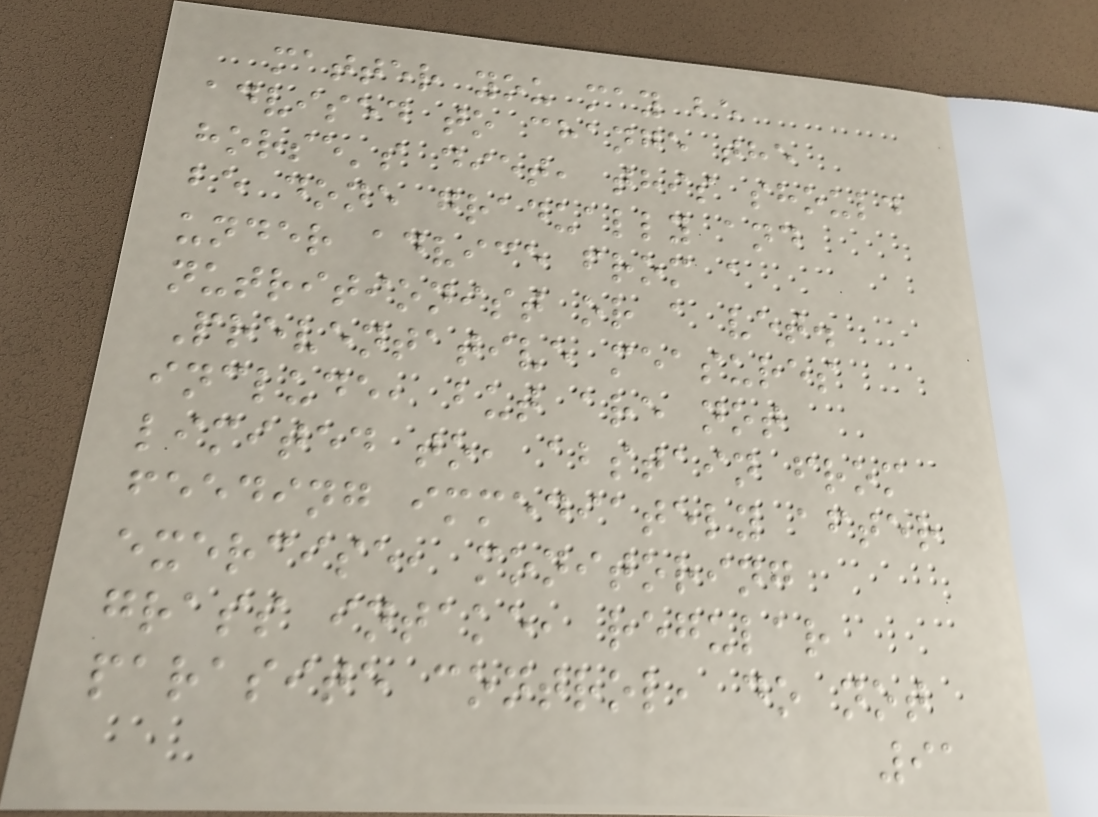matter you may be
advised to change the
horse's diet, this should
be done gradually and
under advice from a
nutritionist or a vet.
Preventative measures
include, but are not
limited to, abstain from
feeding immediately after
exercise, monitoring
grass intake, regular
parasite control, do not
91
